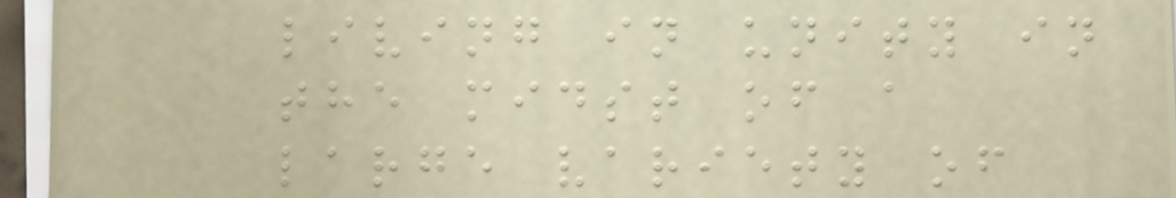living in unity in
the midst of a
large variety of
